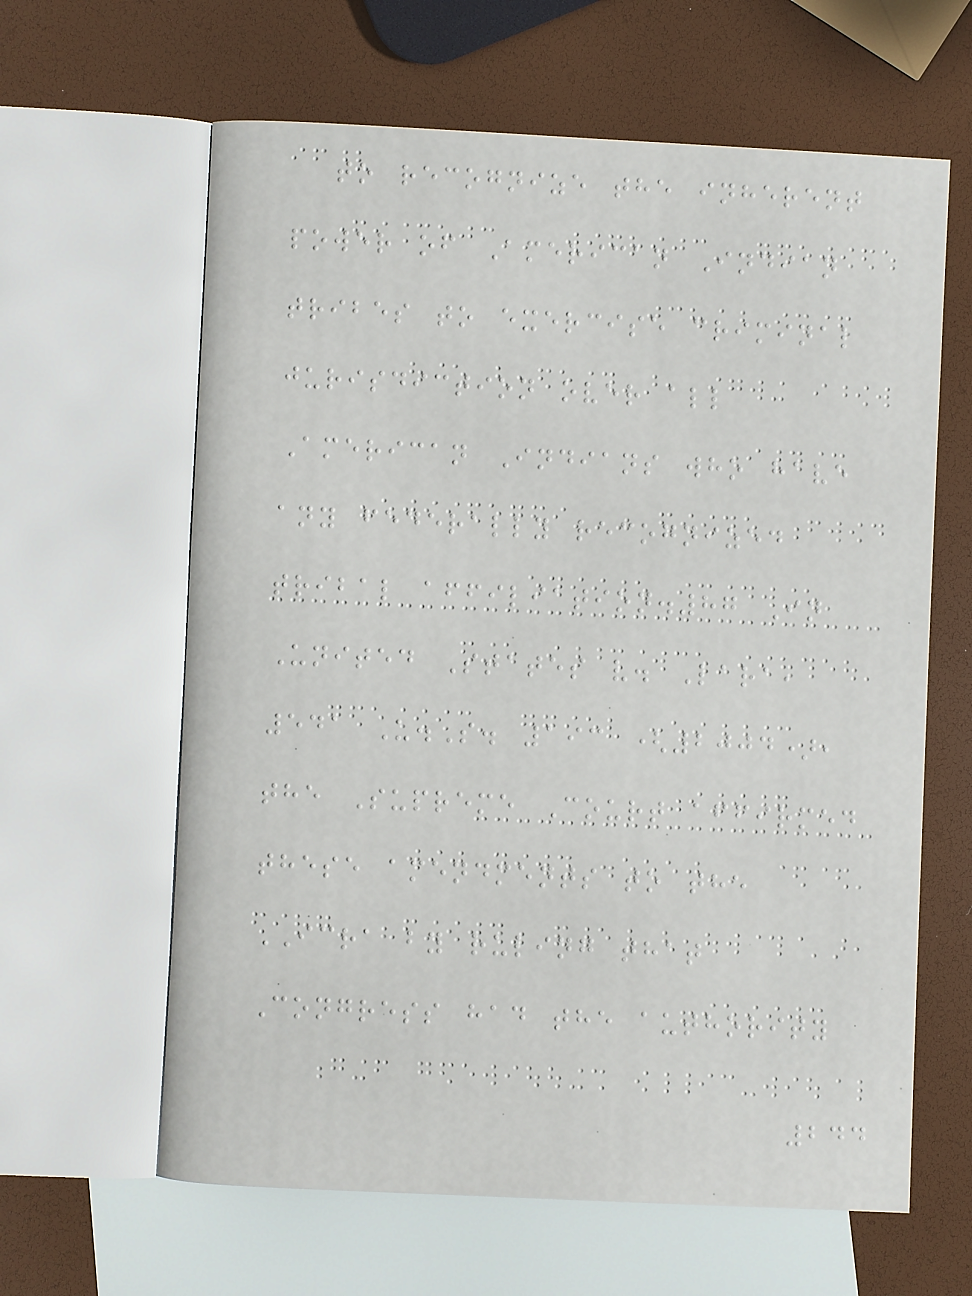to recognize the inherent
power of American Indian
tribes to exercise criminal
jurisdiction over all
American Indians who have
any federally recognized
tribal affiliation.87 In
United States v. Lara,
541 U.S. 193 (2004),
the Supreme Court affirmed
these amendments to the
ICRA by ruling that
Congress had the authority
244
